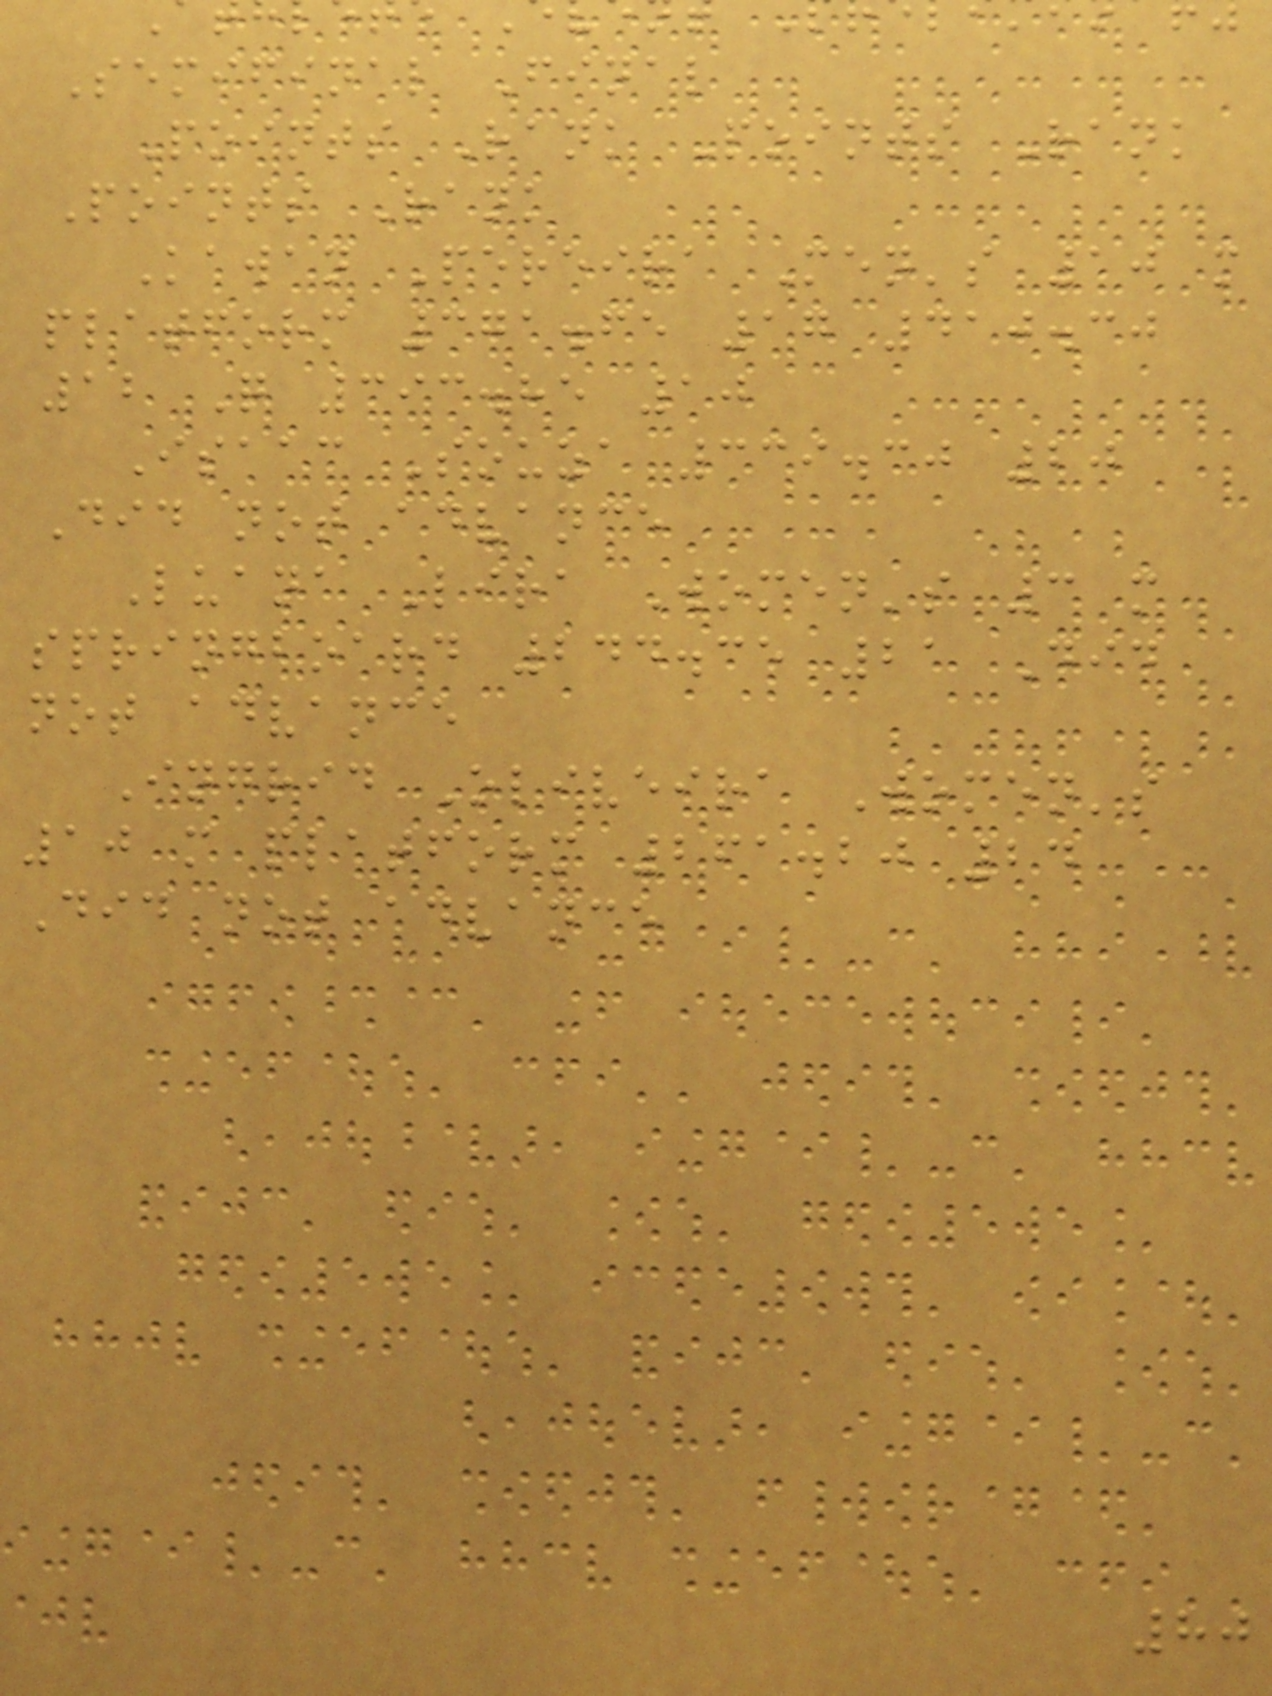Semifinal Final
Points Rank Points Rank
Points Rank
Kawan Pereira Men's 10 m
platform 371.65 17 410.30
12 Q 393.85 10
Isaac Souza 339.30 20
Did not advance
Luana Lira Women's 3 m
springboard 244.35 21 Did
not advance
Ingrid Oliveira Women's
10 m platform 261.20 24
Did not advance
80
